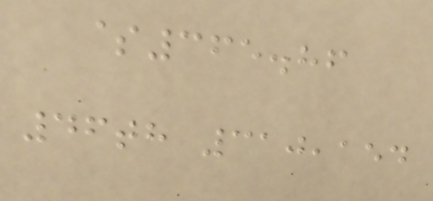$365.86
46th 310,154
